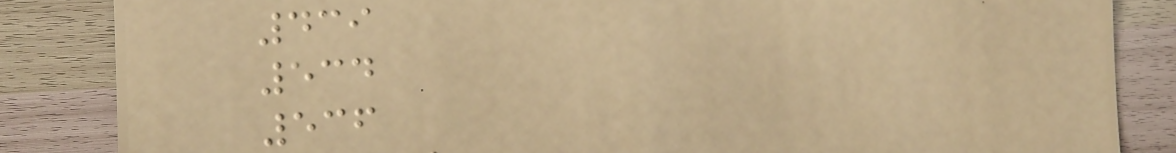439
534
536
